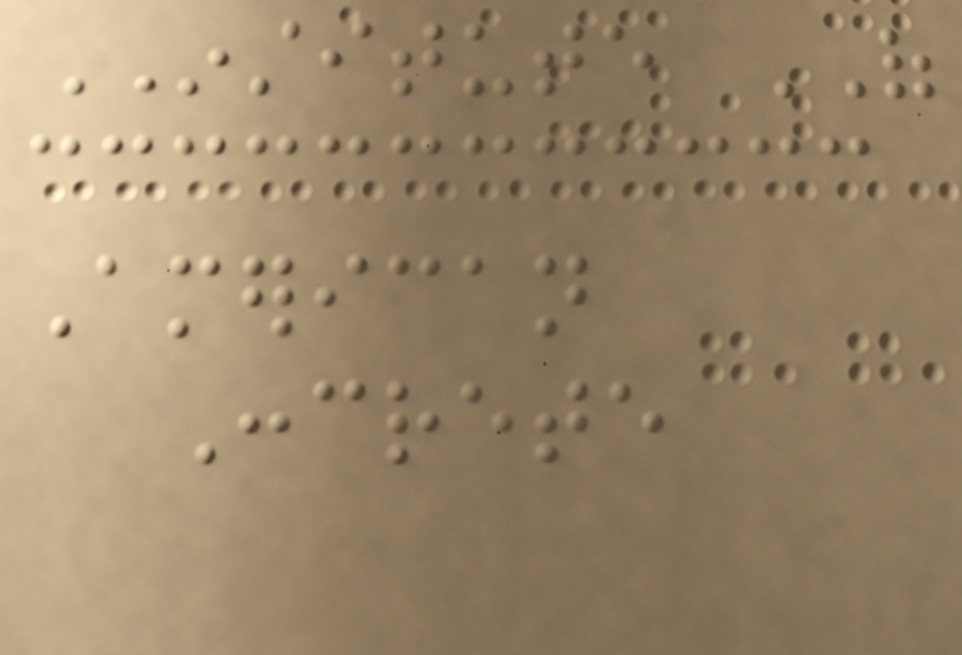INSTITUTE OF
American
Concrete
